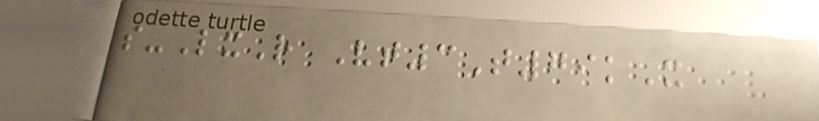s-LxR Vt3T79kX
